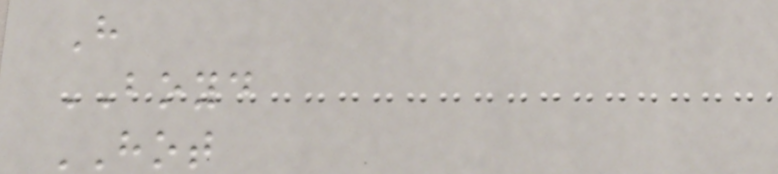H
BOYD
HOT
